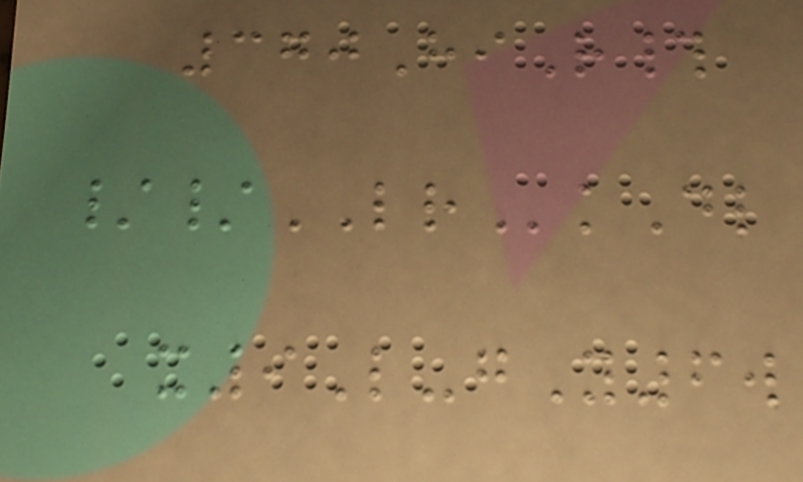370HiR#
//LRkDl
x9L-gY6w
